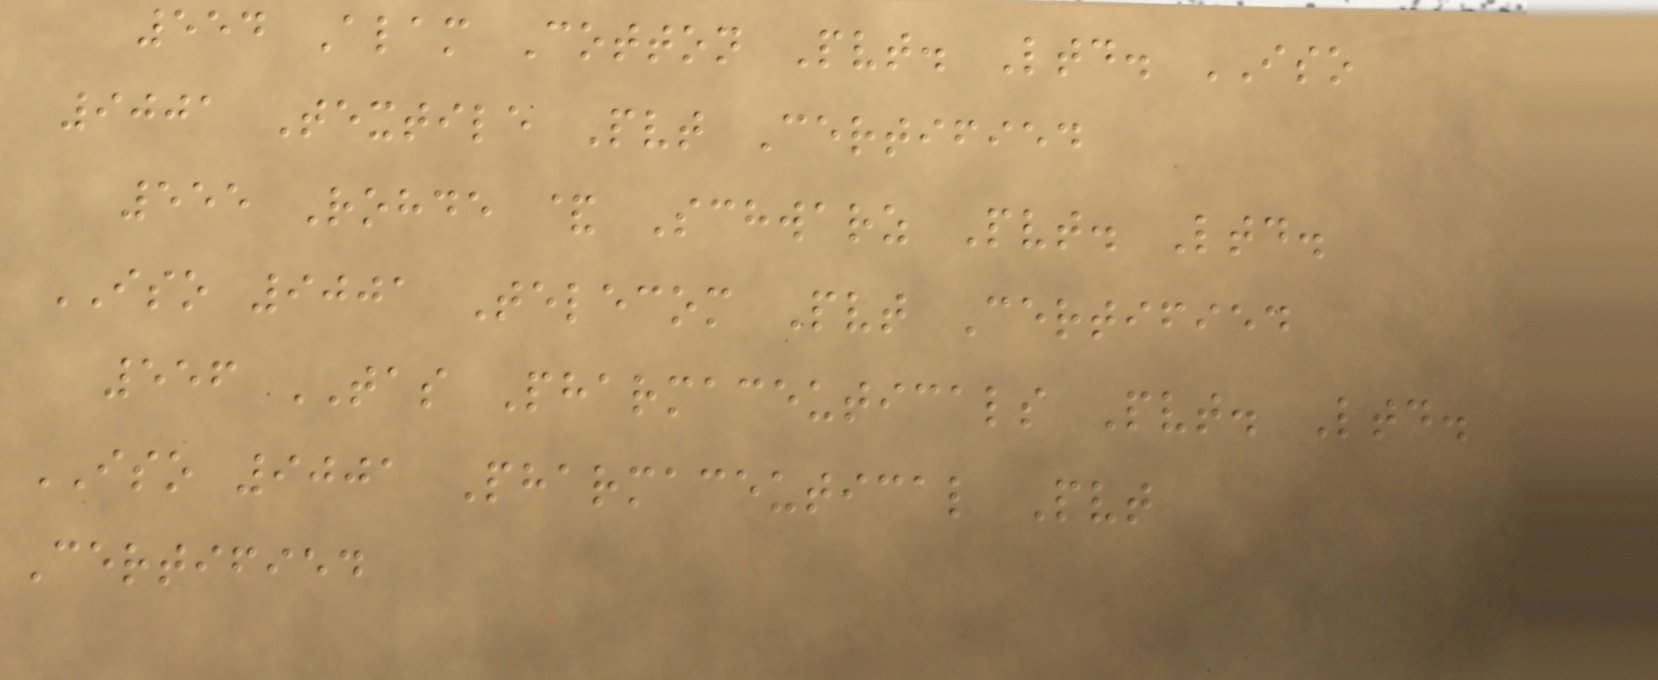554 Alam Cotton Pvt. Ltd. ISO
9001 Textile Pvt Certified
555 Rohde & Schwarz Pvt. Ltd.
ISO 9001 Telecom Pvt Certified
556 TAS Pharmaceuticals Pvt. Ltd.
ISO 9001 Pharmaceutical Pvt
Certified
